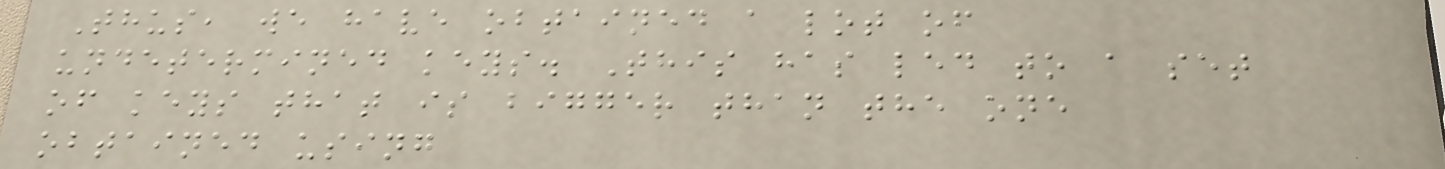Thus, we have obtained a lot of
undetermined keys. This has led to a set
of keys that is bigger than the one
obtained using
